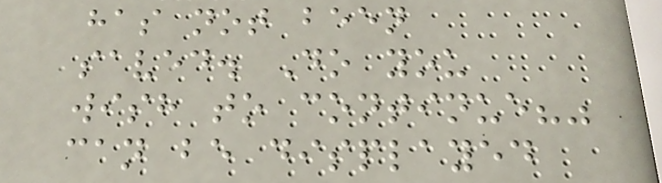has not been
saved. Do you
wish to continue?"
can be displayed
